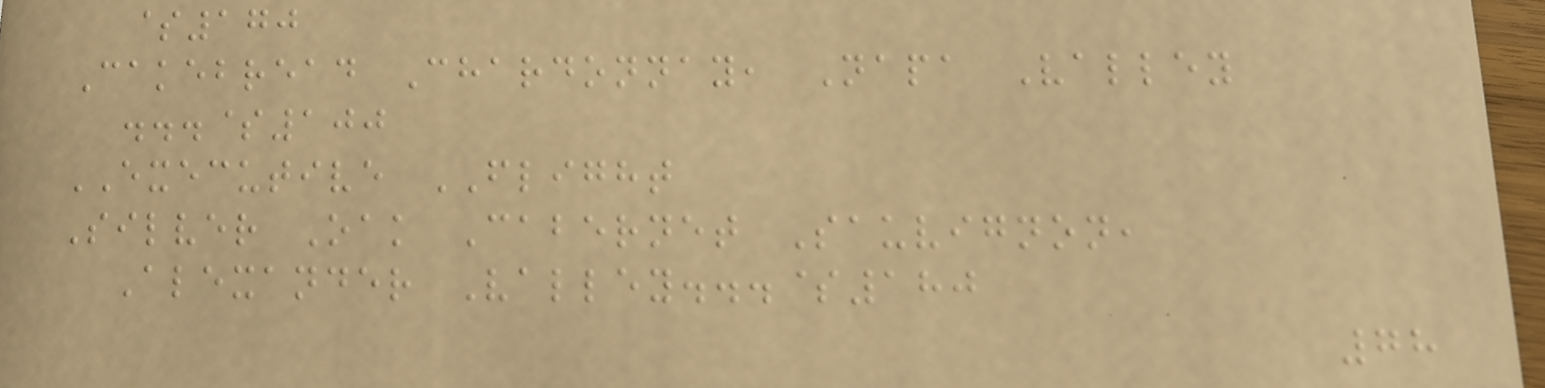$170
Cakebread Chardonnay, Napa Valley
...$100
EXECUTIVE FLIGHT
Silver Oak Cabernet Sauvignon,
Alexander Valley...$180
78
